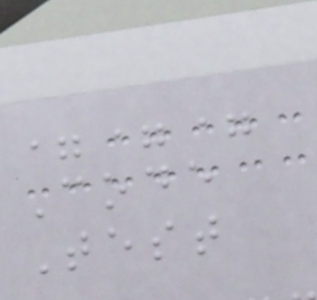===
Code
Test
